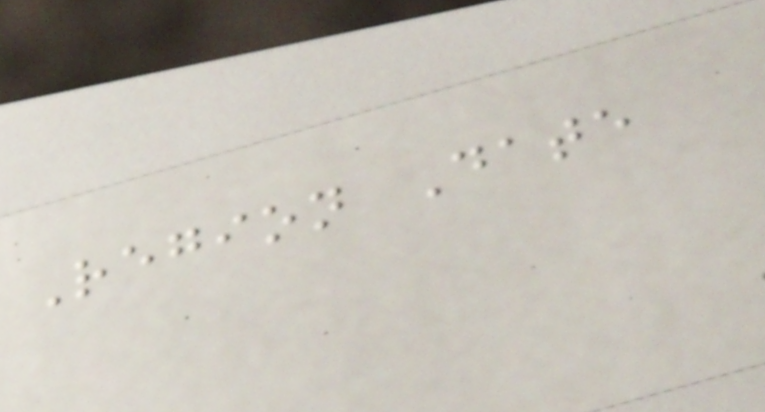Region Date
